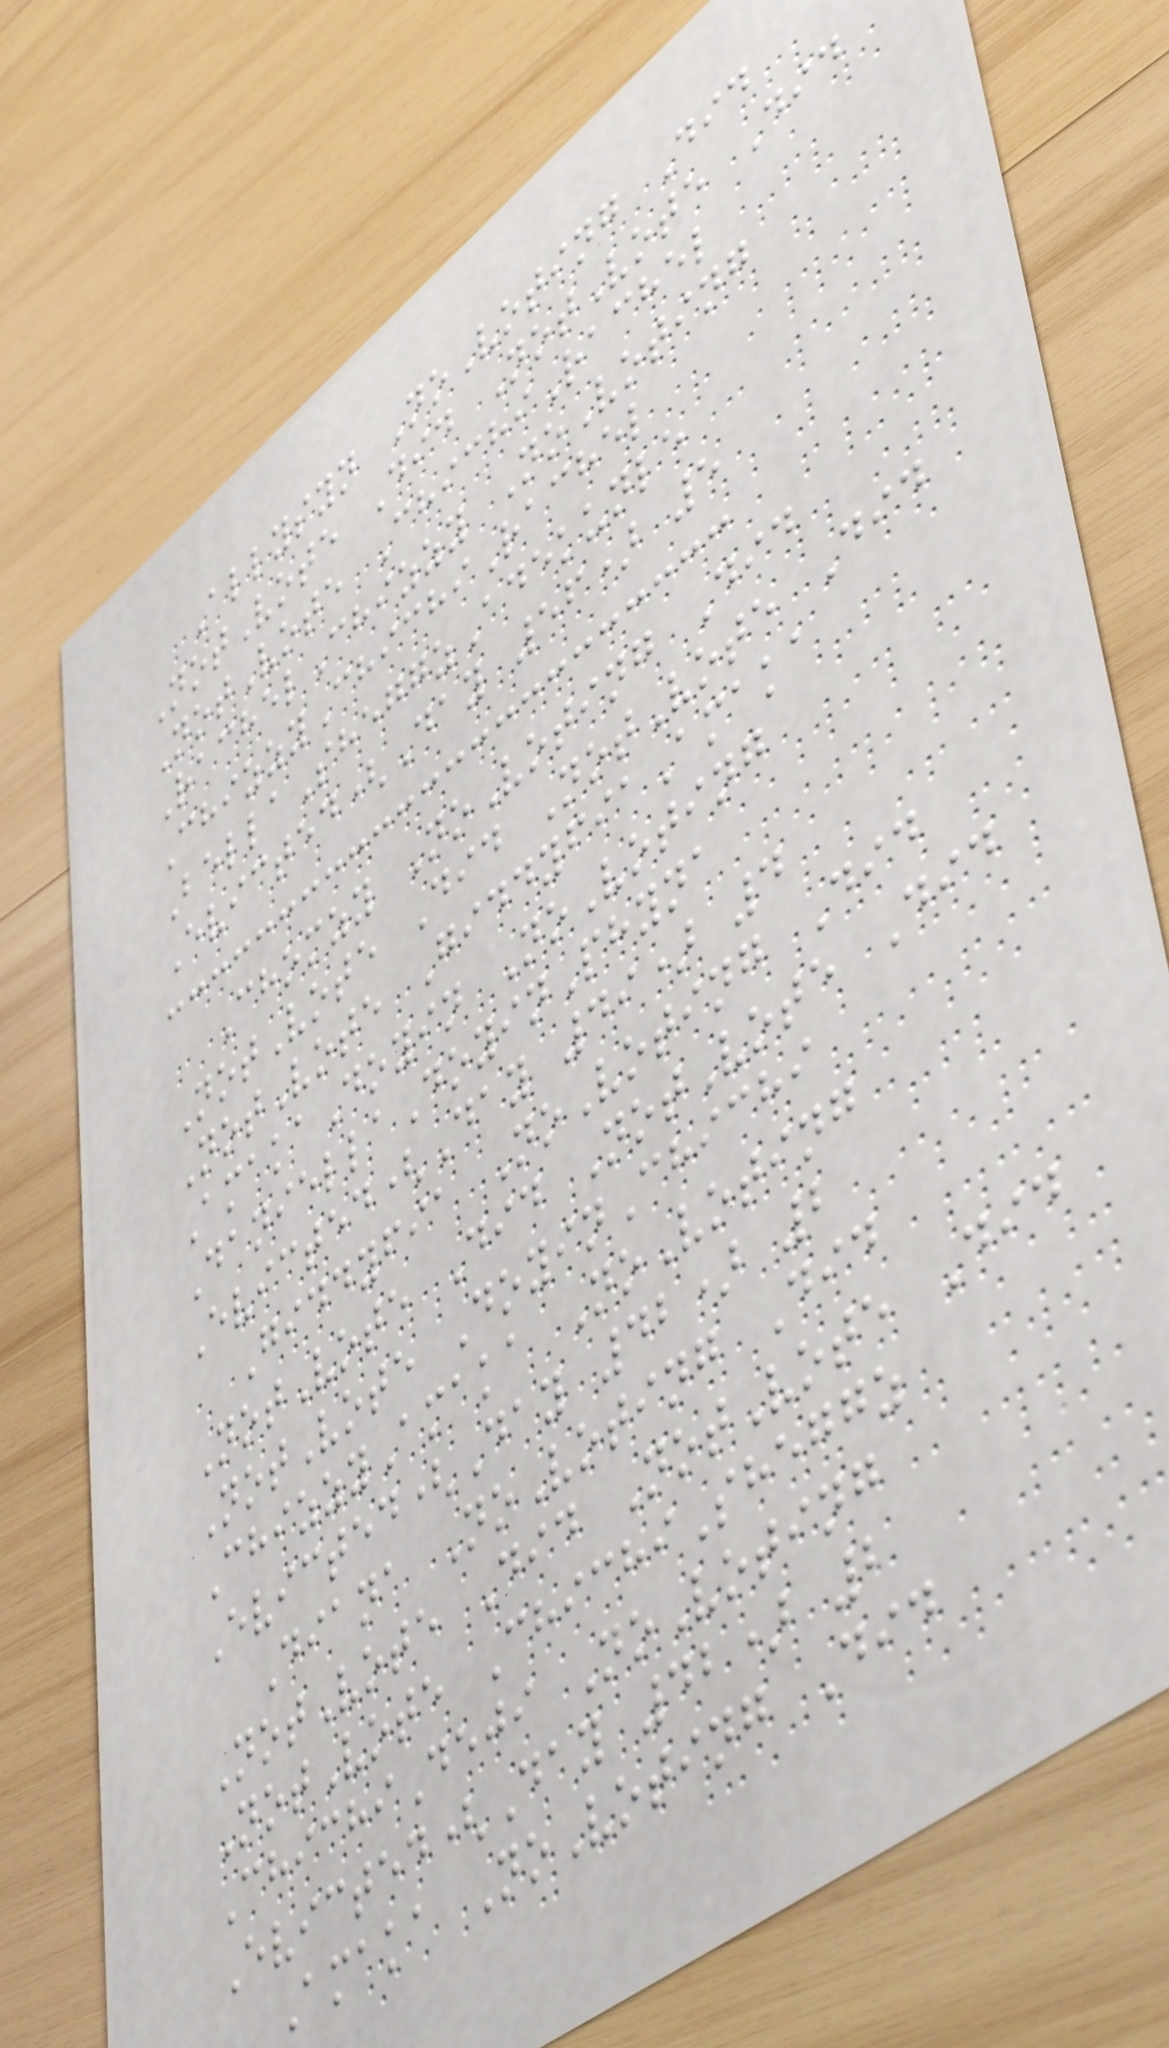Allysyn NoVoting Did
NotVote Did NotVote Did
NotVote ChichiRachel
RachelChizzy NoVoting
ChizzyChichiRachel
BellaSheggzAdekunle
Evicted(Day 56) 5
Chomzy NoVoting Did
NotVote Did NotVote Did
NotVote GiddyfiaAmaka
AmakaDoyin NoVoting
DaniellaDoyinPhyna
Evicted(Day 49) 4
Giddyfia NoVoting Did
NotVote Did NotVote Did
NotVote DoyinChichi
ChizzyAmaka NoVoting
Evicted(Day 42) 2
Diana NoVoting Did
NotVote Did NotVote Did
NotVote ChichiSheggz
ChichiDeji NoVoting
Evicted(Day 42) 2
Amaka NoVoting Did
